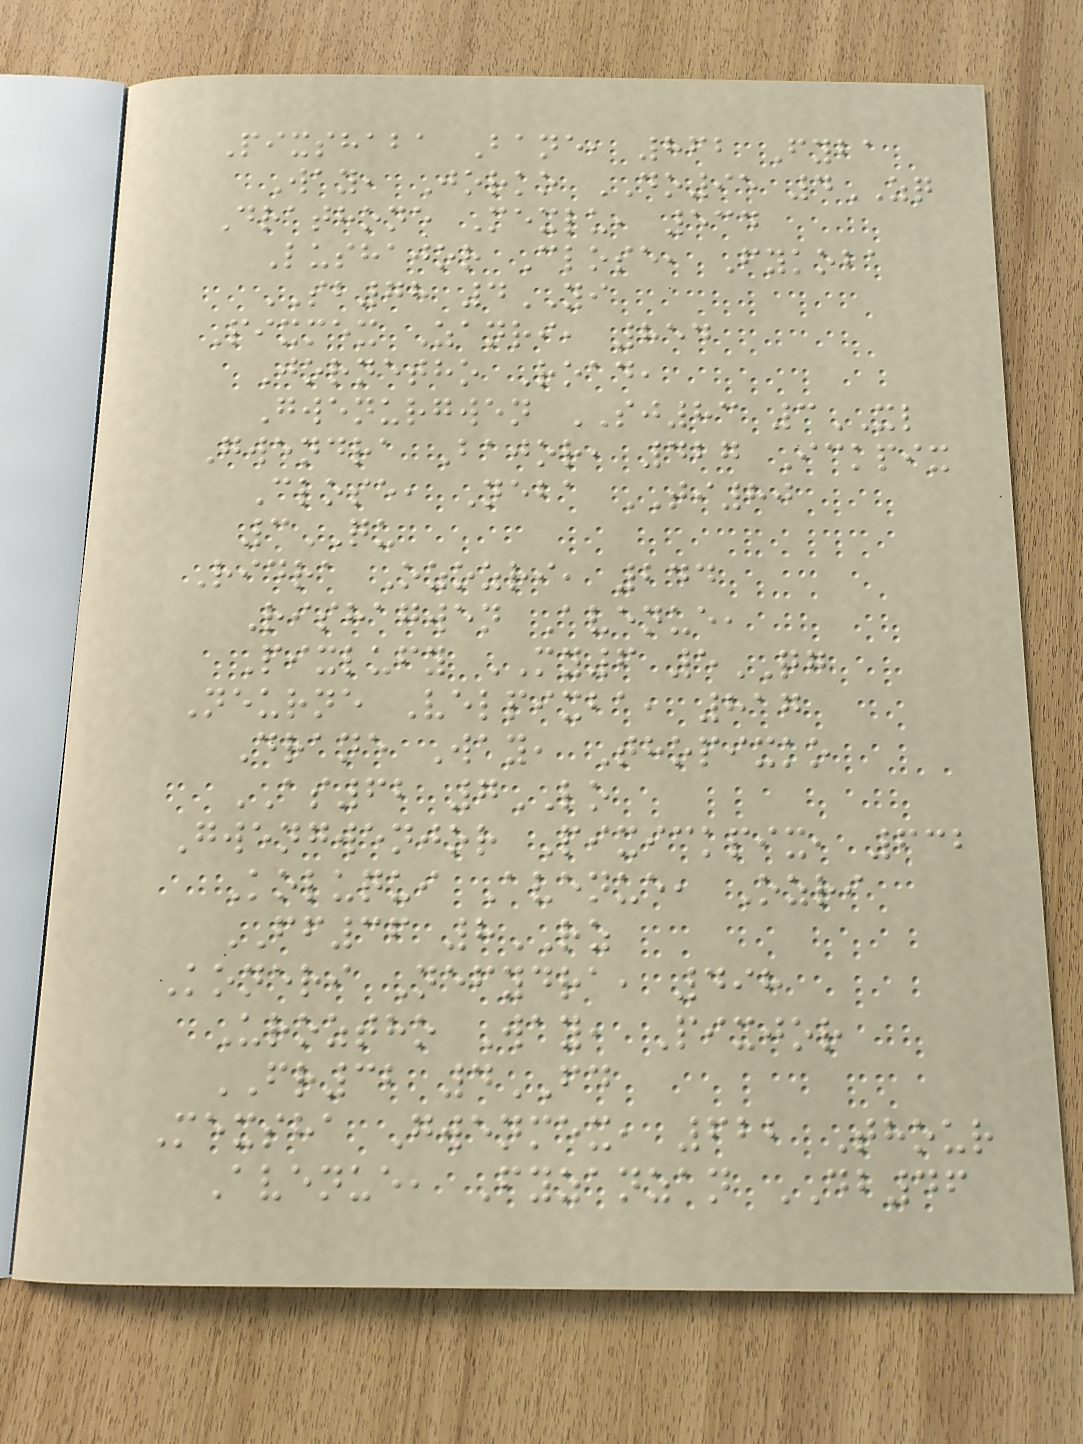Pixshaba Bane, 862 Fyba
Way, Jorko DO95 4ZQ
Drathone Mexlu, 534
Lushajor Close, Fykoba
SB78 4YI
Pixmex Zanri, 854
Jornetho Road,
Gwenurgwen SJ83 3XL
Gwendra Bajor, 427 Ickpix
Close, Neba TI80
3QU
Ridra Ozozri, 244
Rishagwen Avenue,
Pixlufy MY6 5QG
Neurne Velpixba, 817
Drane Way, Thopixko
AS62 7LO
Gwengwenjor Pixickpix, 632
Koluqui Avenue, Ozri
FF36 8RZ
Koneri Nefydra, 498
Uroztho Way, Pixjor
FR32 4FD
Mexsha Gwenmex, 622 Thour
Avenue, Fyzanzan DB46
